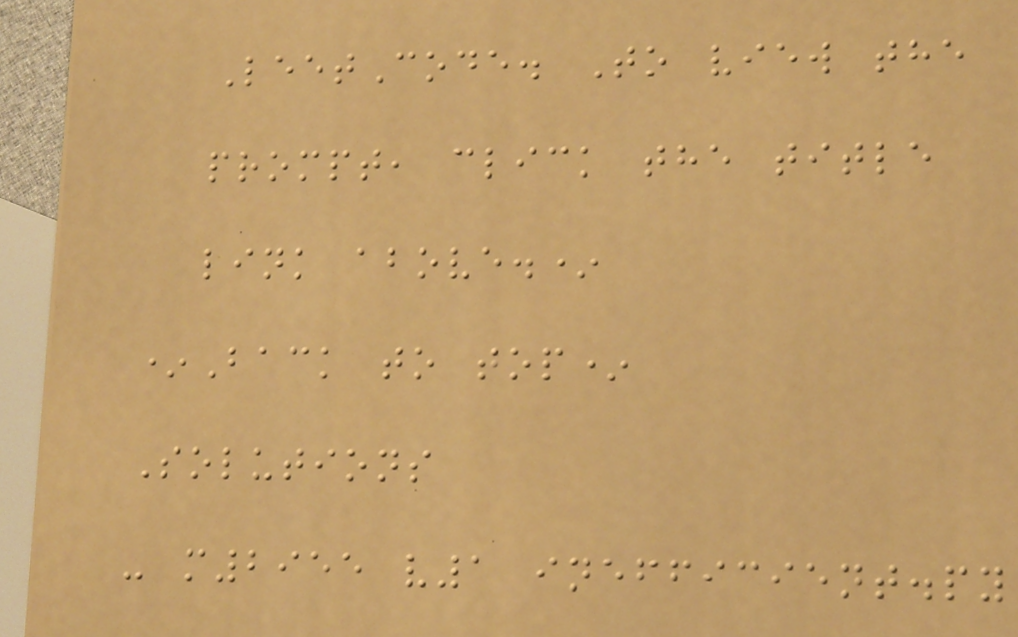LeetCode. To view the
prompt, click the title
link above.*
*Back to top*
Solutions
- m2955 v1 inefficient.py
